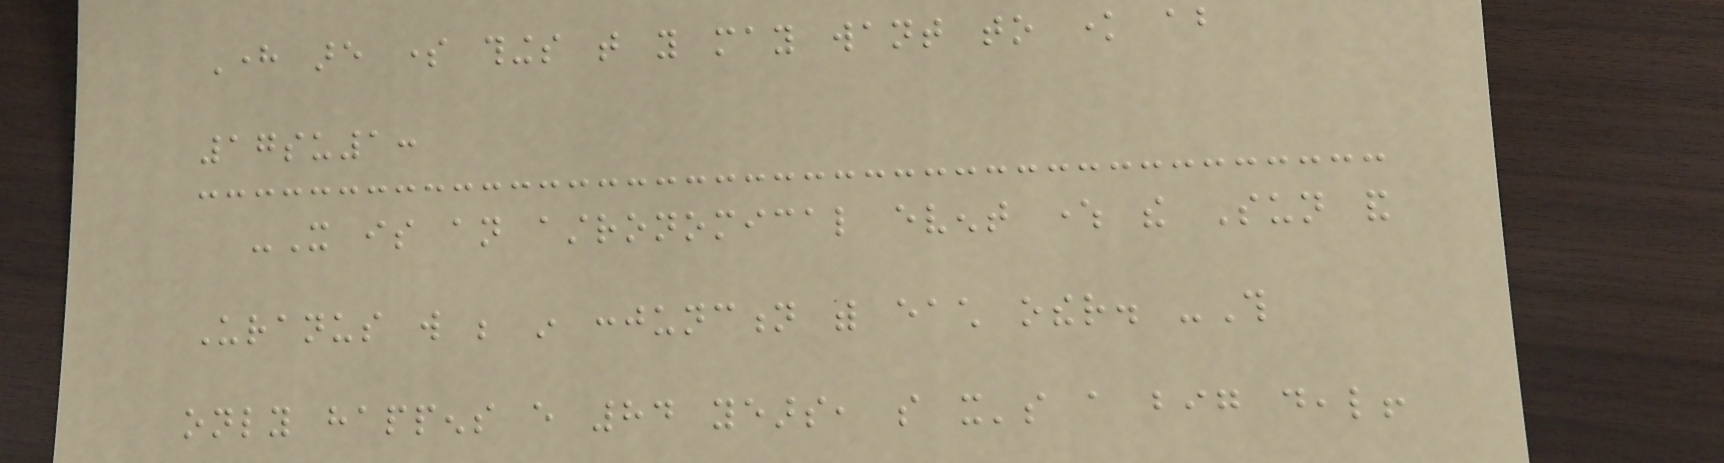Here are some things that you may want to know about
17su1:
-It is an astronomical event where the Sun and
Uranus will be in conjunction with each other. -This
only happens every 84 years, so it's a big deal!
